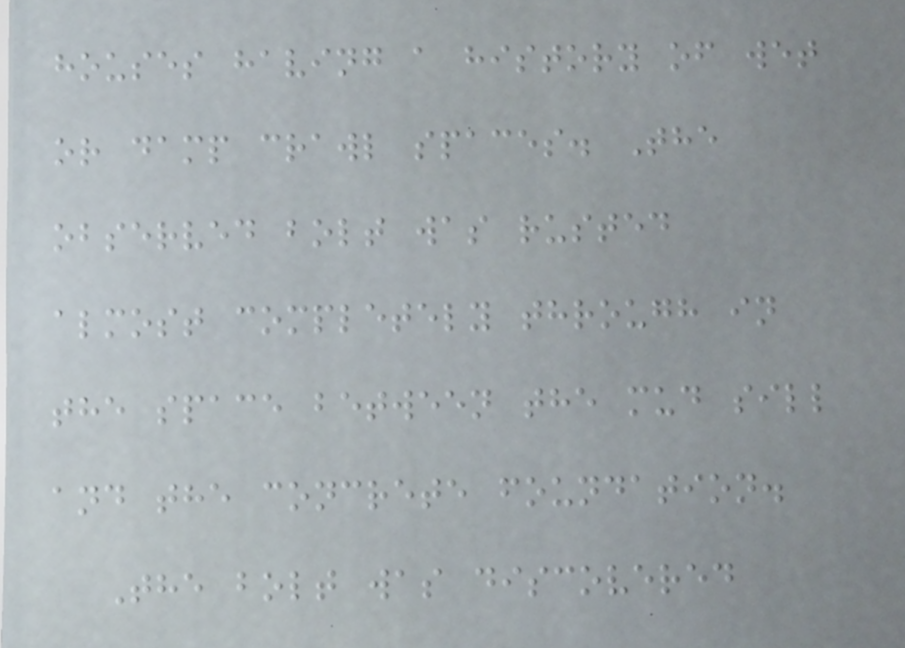houses having a history of wet
or damp crawl spaces. The
observed bolt was rusted
almost completely through in
the space between the mud sill
and the concrete foundation.
The bolt was discovered
